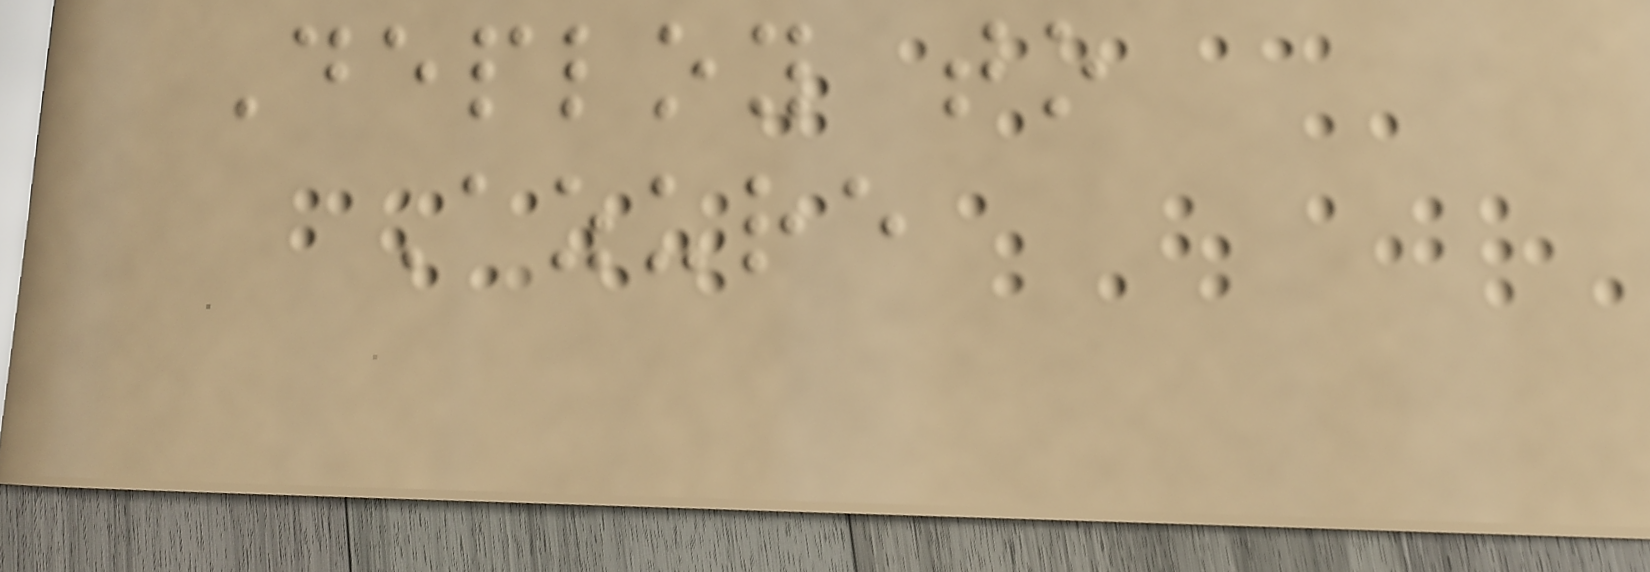Deploy to
Azure
